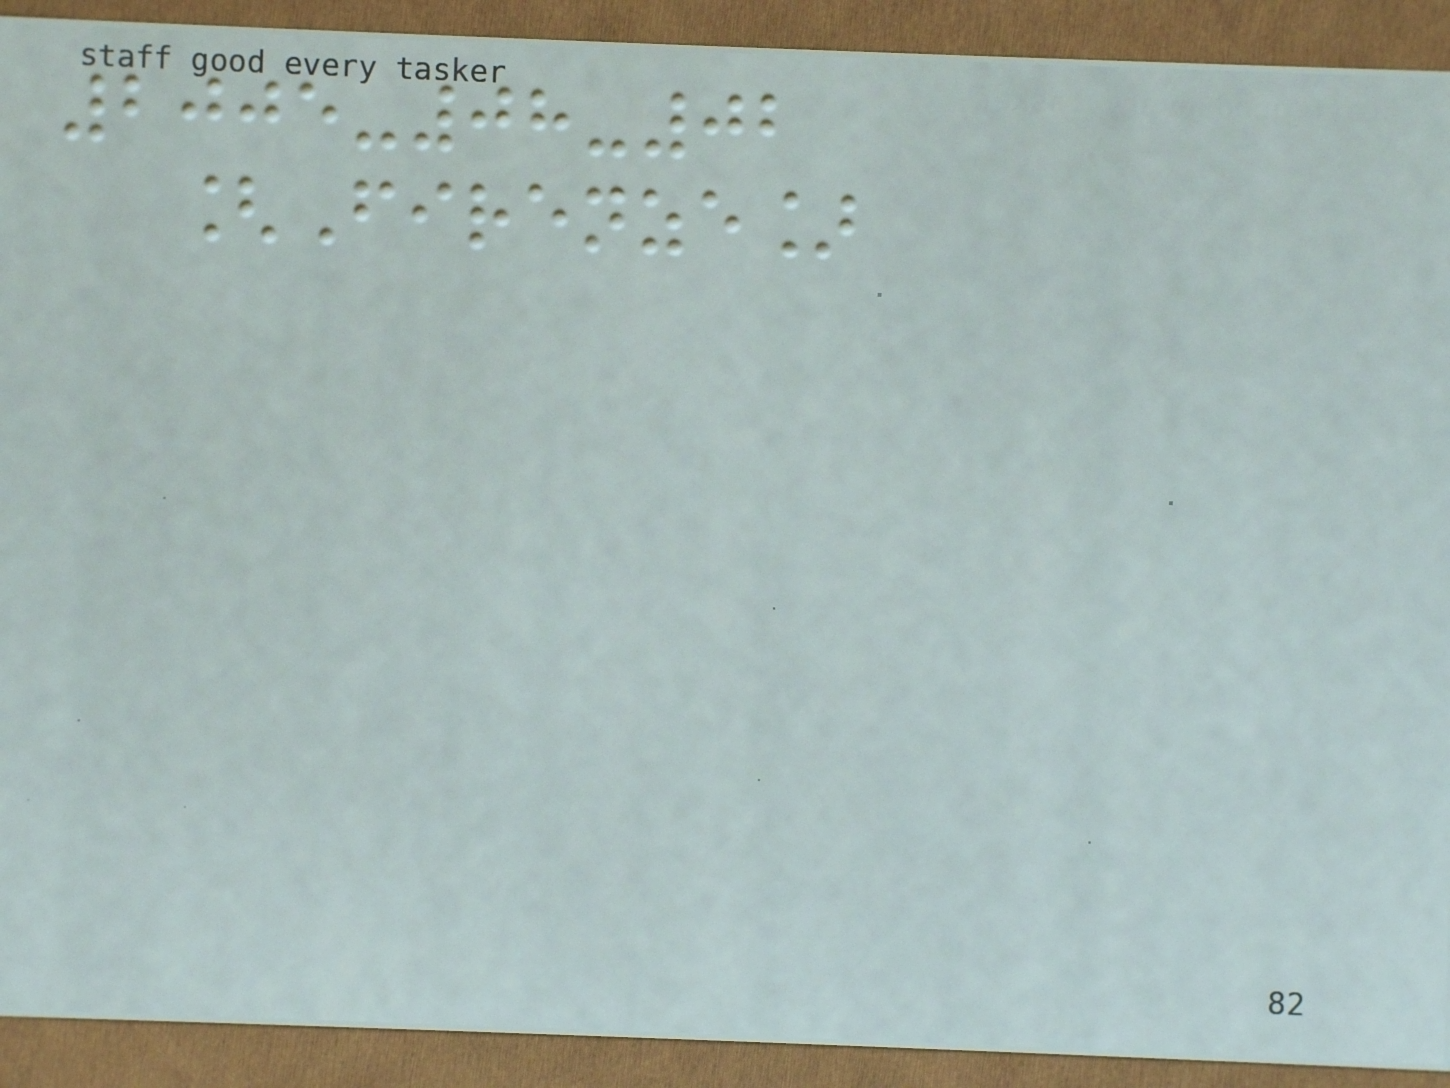2005-08-02
[Firenze]
